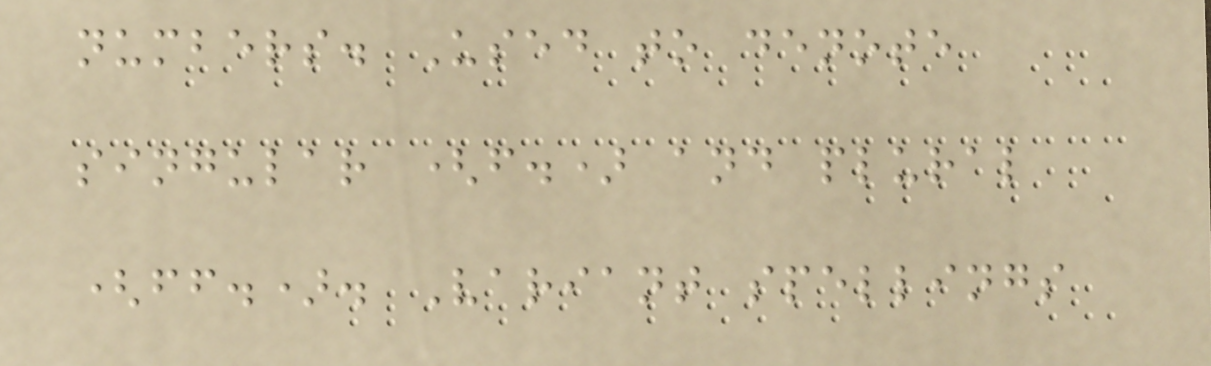numbers. Used to denote
singular (f.) and plural
(ff.). Variant spellings
